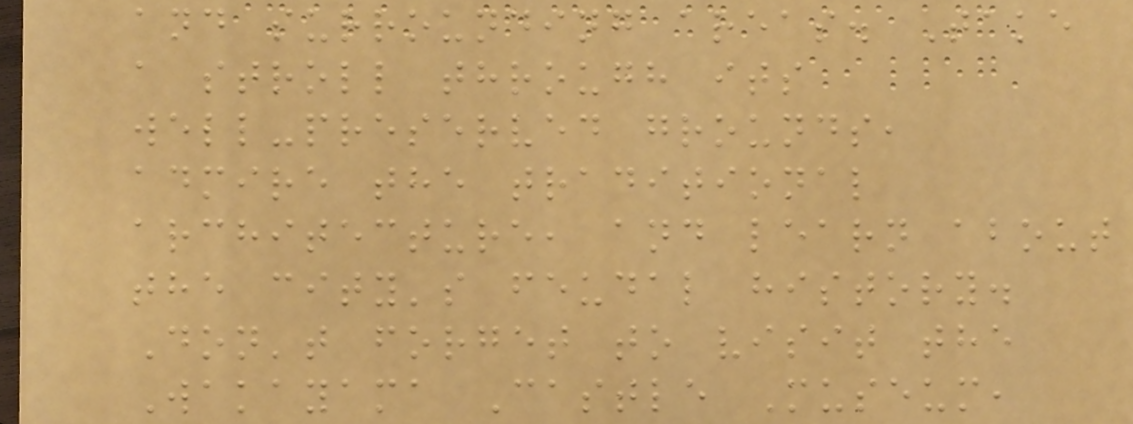and surrounding areas. Take
a stroll through its
well-preserved grounds,
admire the traditional
architecture, and learn about
the city's feudal history.
Don't forget to visit the
Wakayama Castle Museum,
